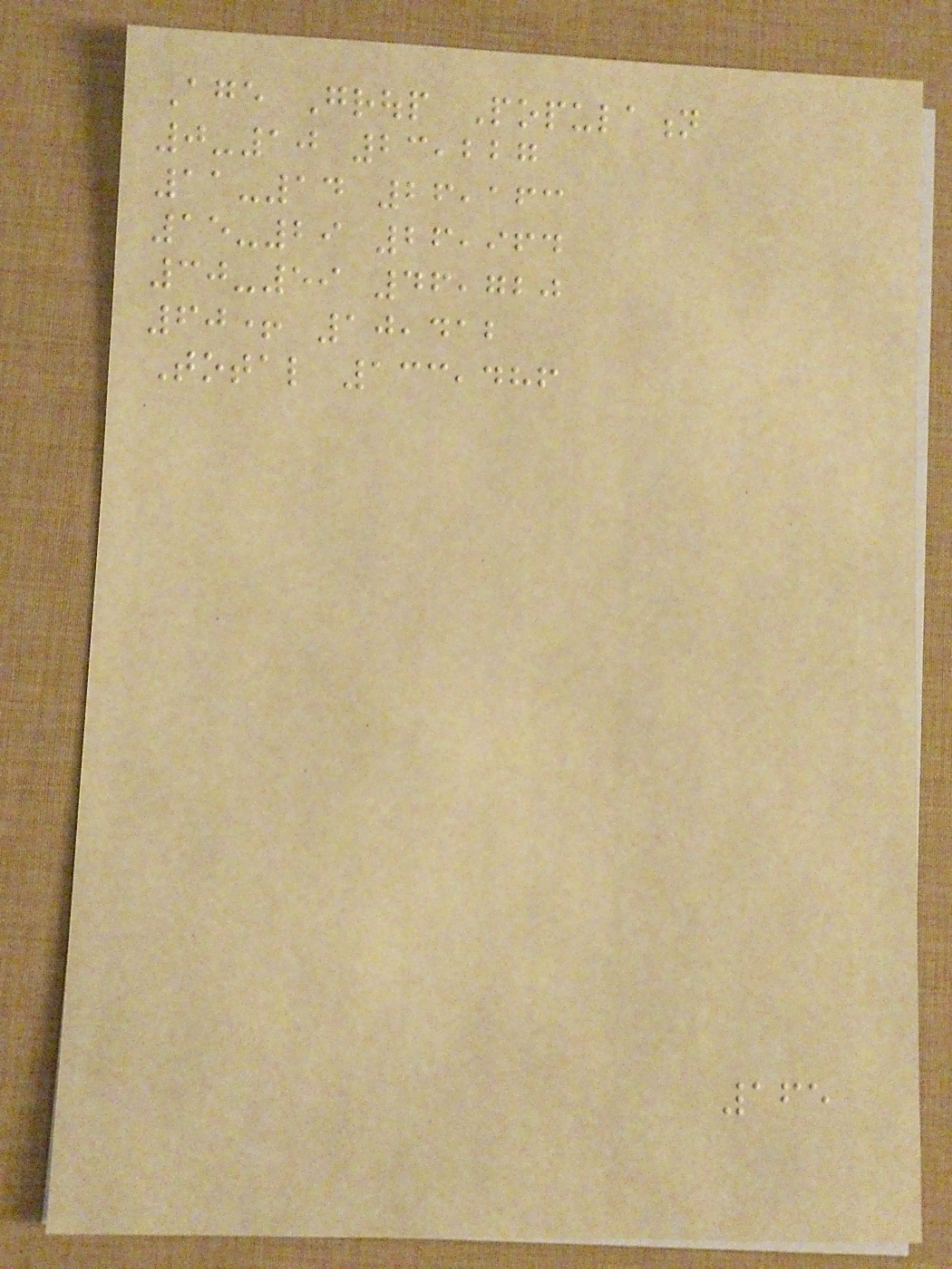Age Group Population
0-10 23,227
11-14 26,163
15-29 26,964
30-59 46,720
60+ 10,412
Total 133,486
165
